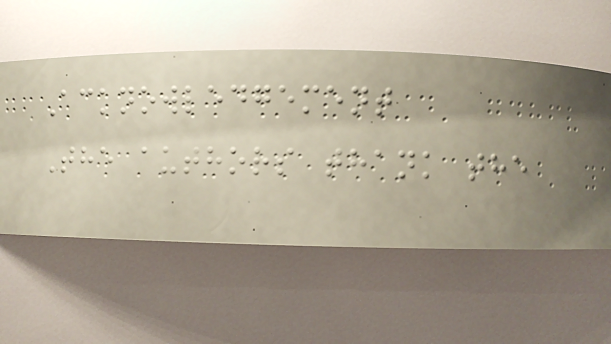Acknowledgement
The authors thank the
